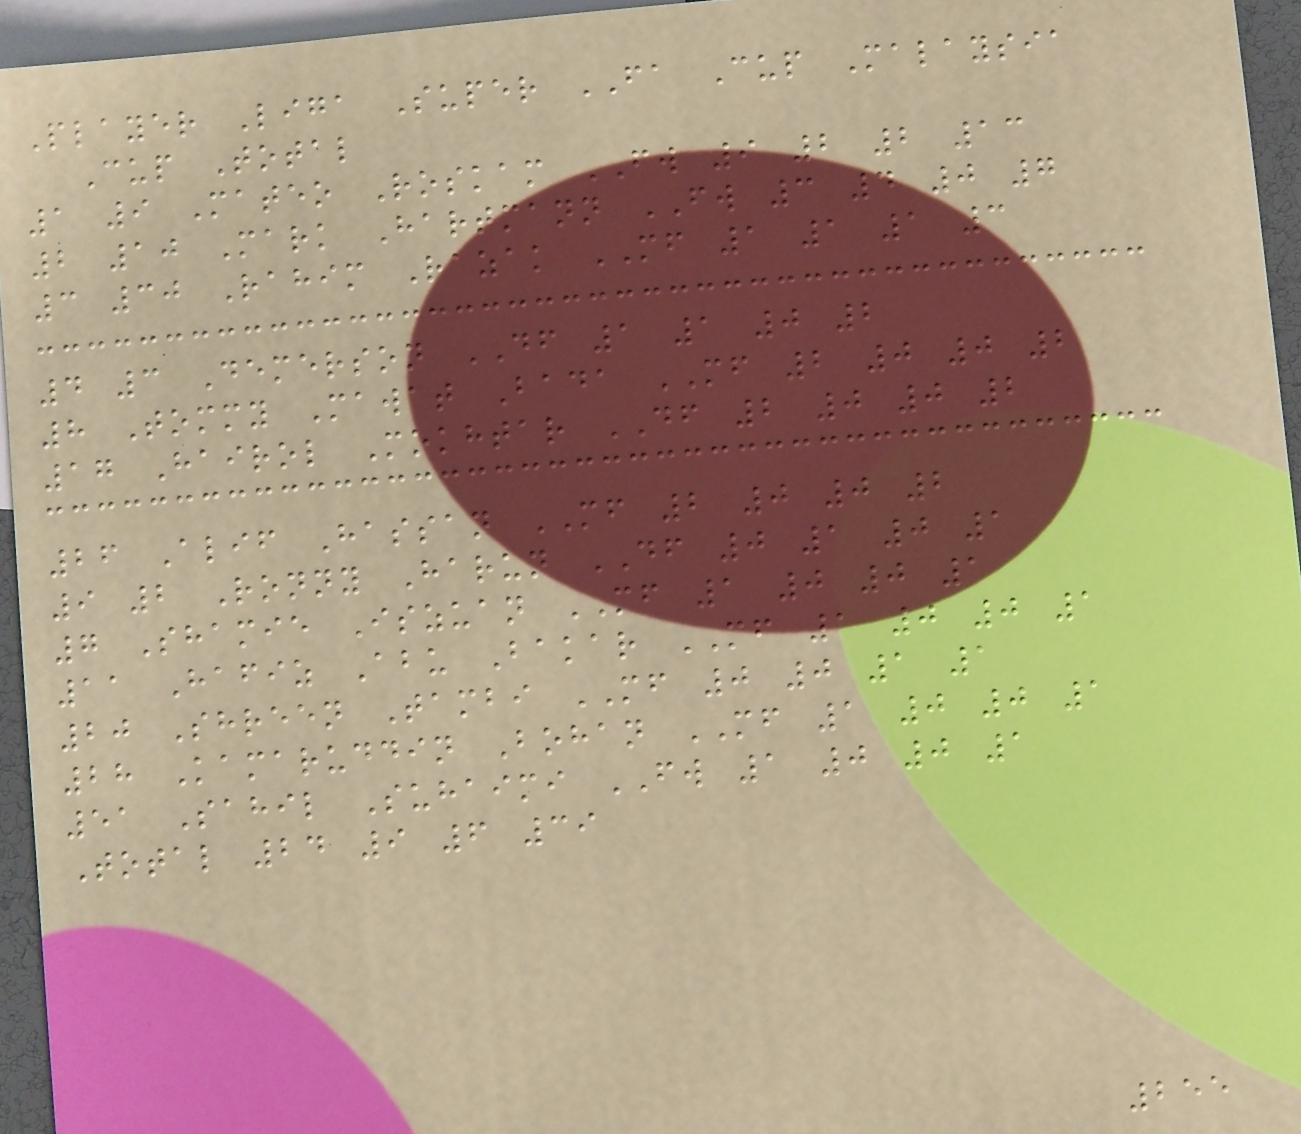Player Liga Super FA Cup Malaysia
Cup Total
1 9 Mateo Roskam FW 9 2 2 13
2 10 Mark Hartmann FW 3 4 0 7
3 30 Rahim Razak MF 1 1 1 3
4 3 Demerson DF 1 1 0 2
8 Tommy Mawat Bada MF 2 0 0 2
17 Hairol Mokhtar DF 2 0 0 2
26 Alif Hassan MF 2 0 0 2
9 2 Ronny Harun DF 0 1 0 1
7 Shamie Iszuan MF 1 0 0 1
11 Hafiz Abu Bakar MF 1 0 0 1
20 Shreen Tambi MF 0 0 1 1
28 Kamaruddin Bohan MF 1 0 0 1
51 Sahil Suhaimi FW 1 0 0 1
Total 24 9 6 39
255
